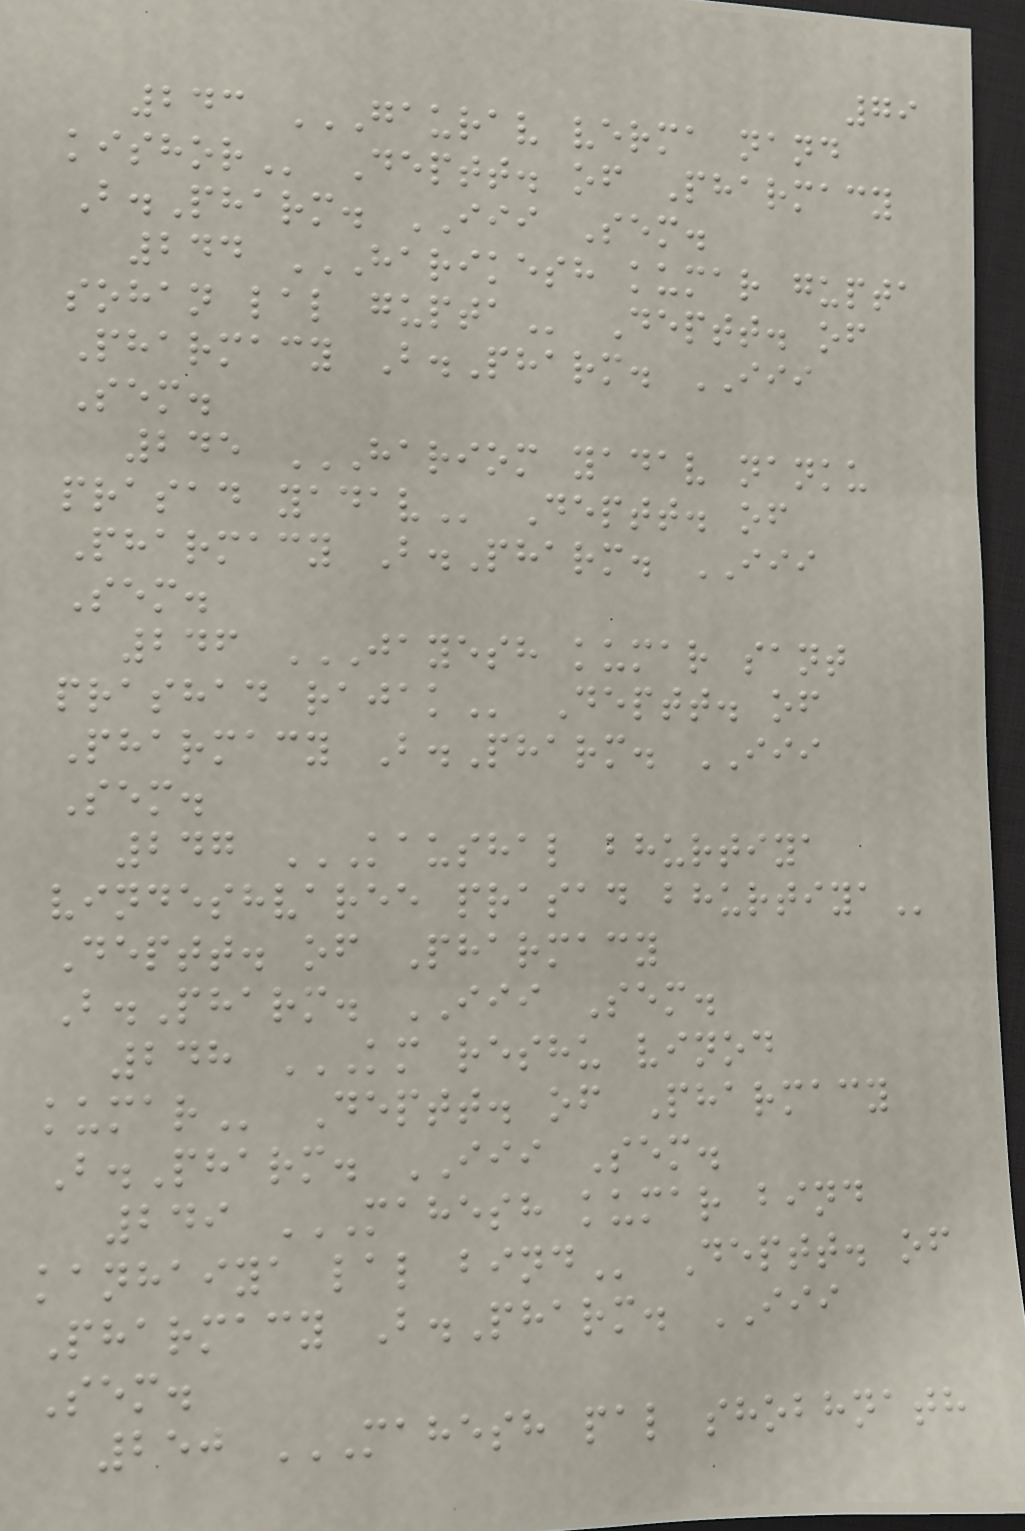79
243 GAURAV VERMA NAND
KISHOR Deptt. of Pharmacy
B.Pharm. III Sem.
244 HARIKESH KUMAR GUPTA
SOHAN LAL GUPTA Deptt. of
Pharmacy B.Pharm. III
Sem.
245 HARIOM YADAV NANKU
PRASAD YADAV Deptt. of
Pharmacy B.Pharm. III
Sem.
246 JAYESH KUMAR SANT
PRASHAD RAJAK Deptt. of
Pharmacy B.Pharm. III
Sem.
247 KAUSHAL BHURTIYA
VINDESHVAREE PRASAD BHURTIYA
Deptt. of Pharmacy
B.Pharm. III Sem.
248 KM RESHU VINOD
KUMAR Deptt. of Pharmacy
B.Pharm. III Sem.
249 MAHESH KUMAR BIND
KANHAIYA LAL BIND Deptt. of
Pharmacy B.Pharm. III
Sem.
250 MAHESH PAL SHOBHNATH
